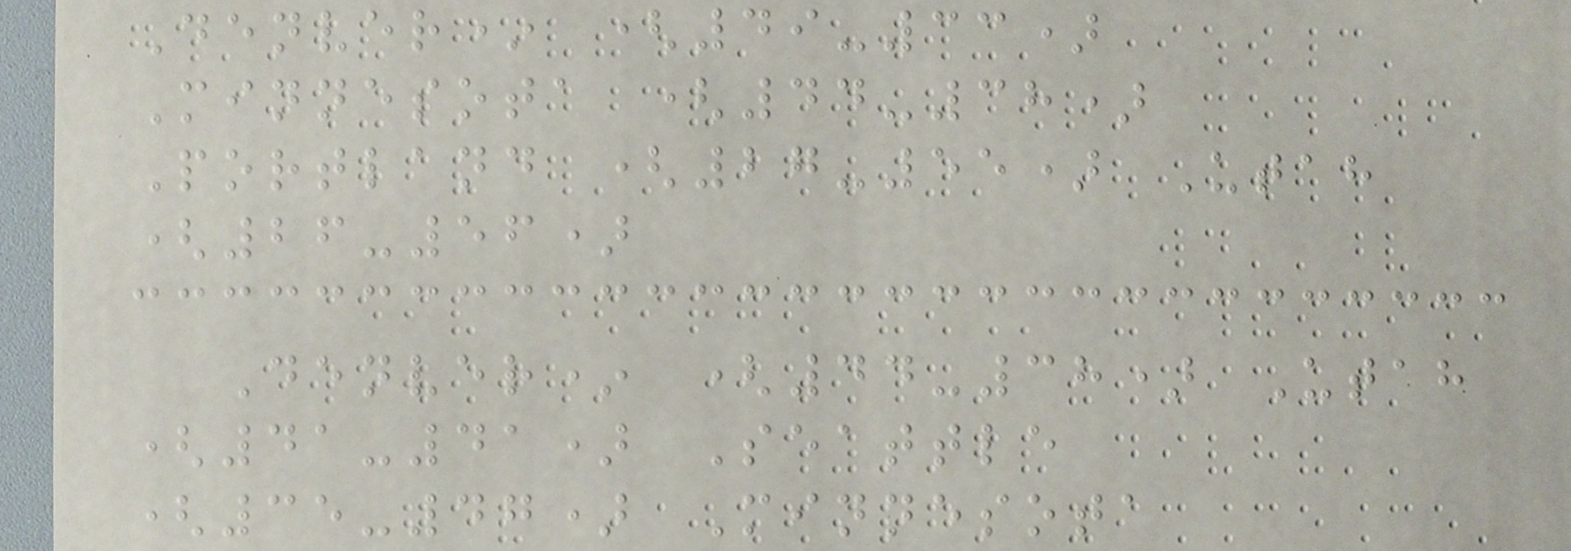Denver* (49-33)
Minnesota (44-38)
Portland (27-55) Utah
(26-56)
Denver* (44-38) Utah
(41-41) Seattle
(35-47) Minnesota
